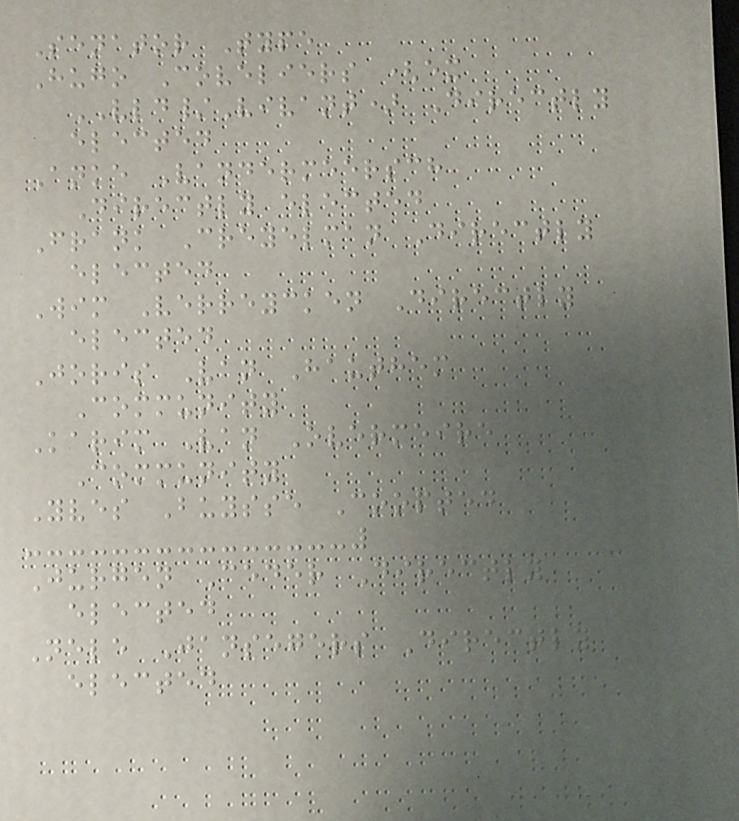Senator Type
Hugo Coveliers (ex
VLD/Vivant) Directly
elected
Anke Vandermeersch
Directly elected
Frank Creyelman Directly
elected
Wim Verreycken Directly
elected
Joris Van Hauthem
Community
Karim Van Overmeire
Community
Yves Buysse Coopted
Jurgen Ceder Directly
elected
Nele Jansegers Directly
elected
